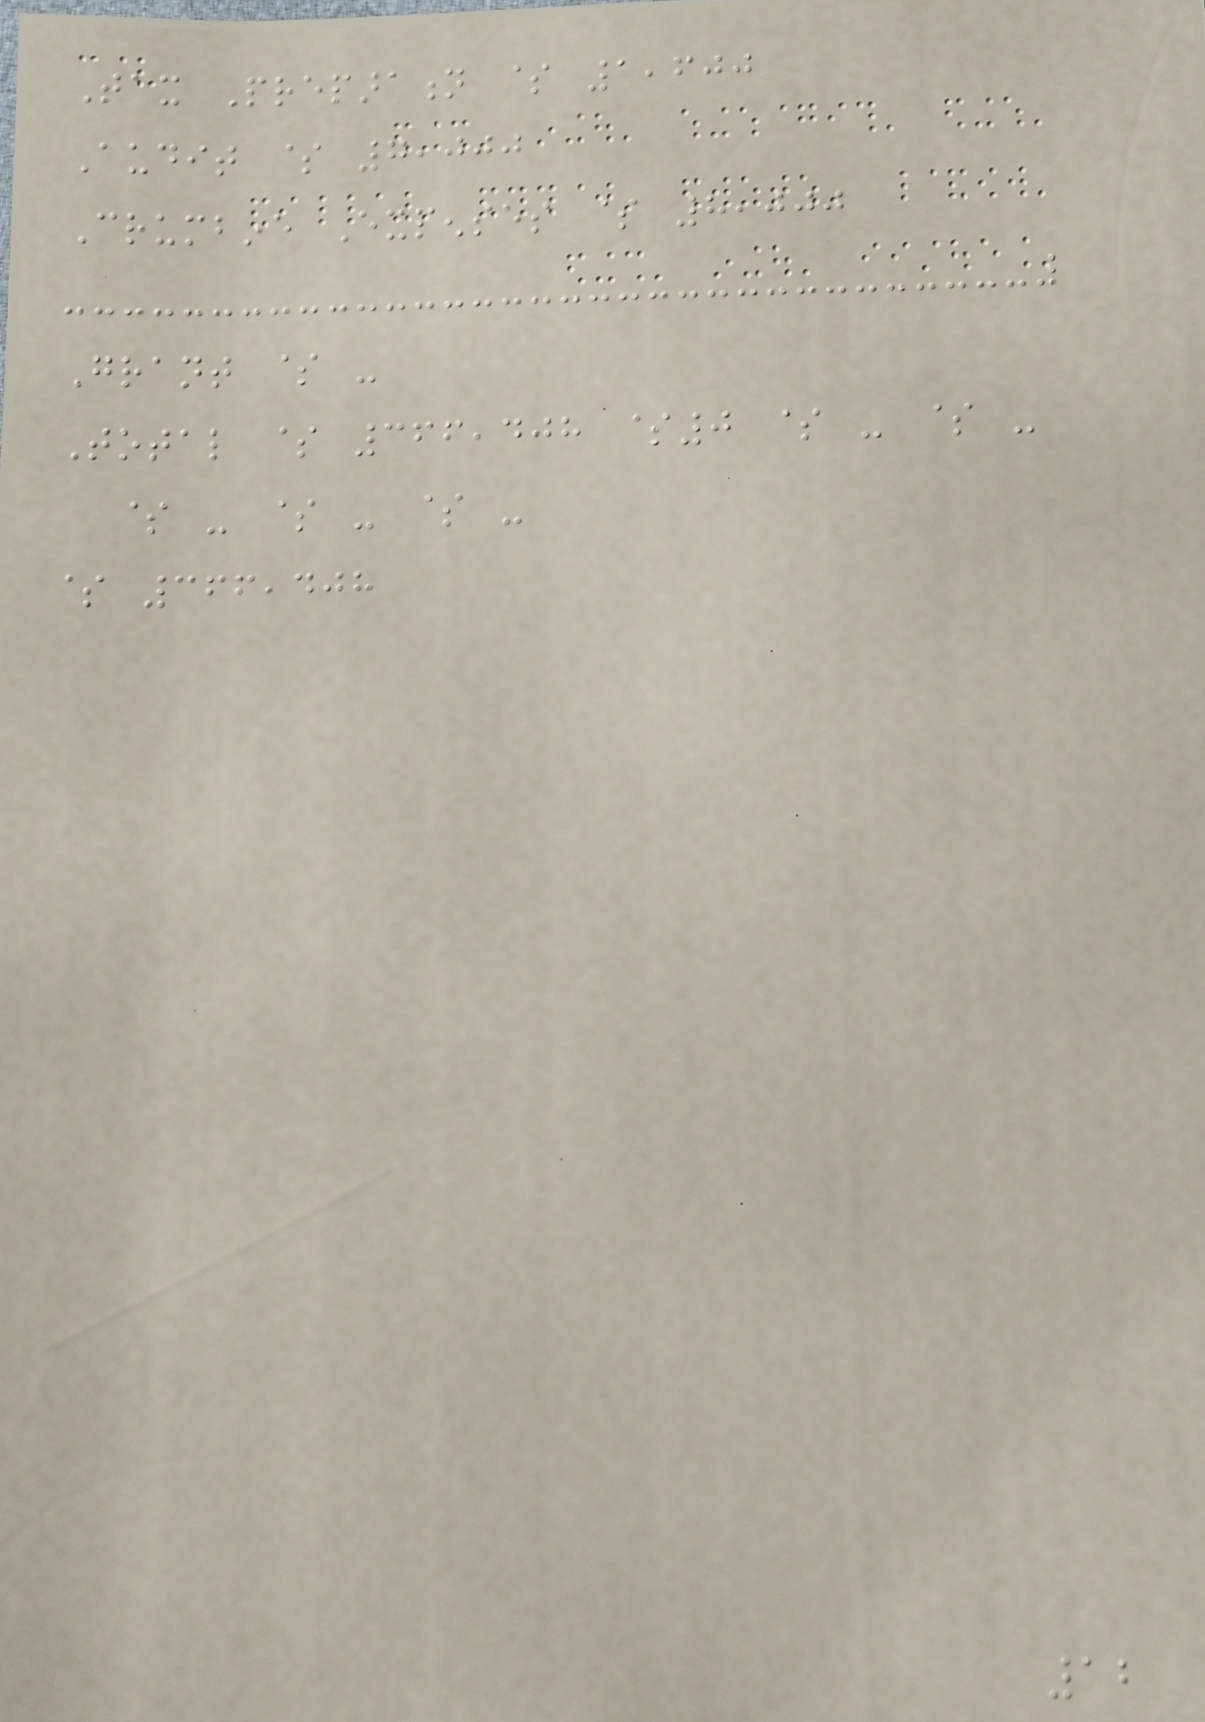Tax Preparation $ 1,600
Audit $ 7,000
Crumbine Expenses $ 8,000
Grant $ -
Total $ 366,408 $0 $ - $ -
$ - $ - $ -
$ 366,408
12
